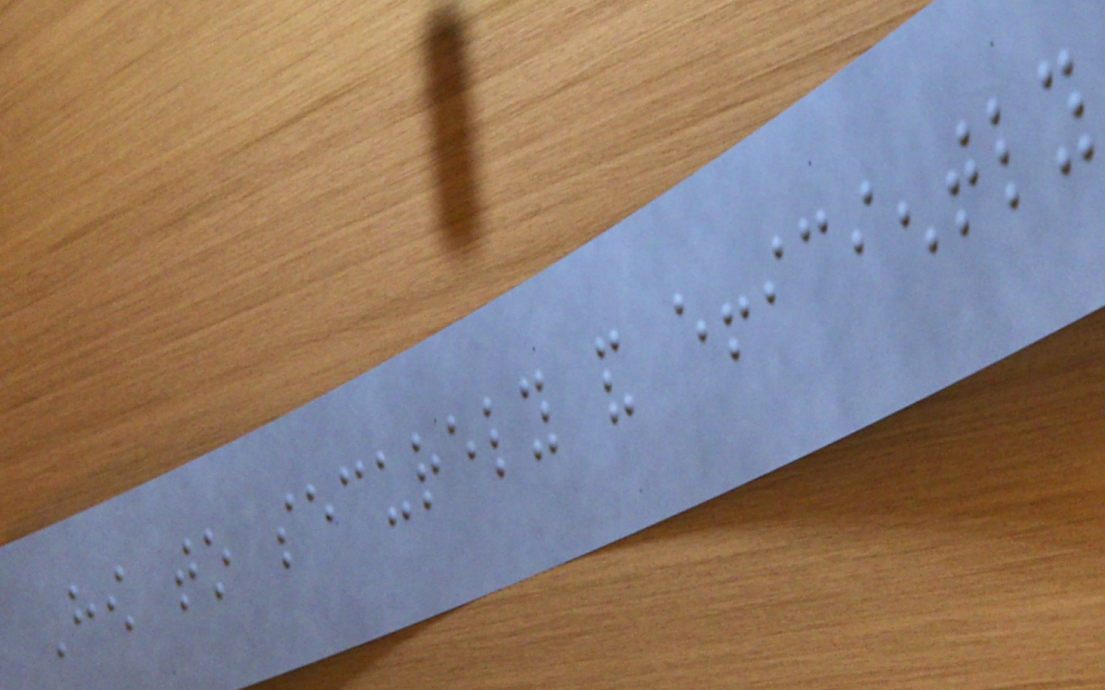How to securely and efficiently
